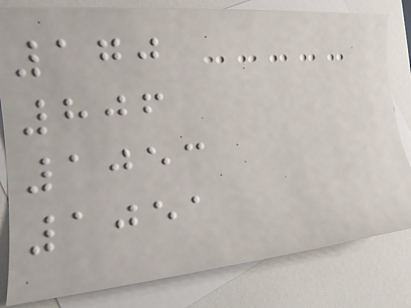170
806
1053
1051
